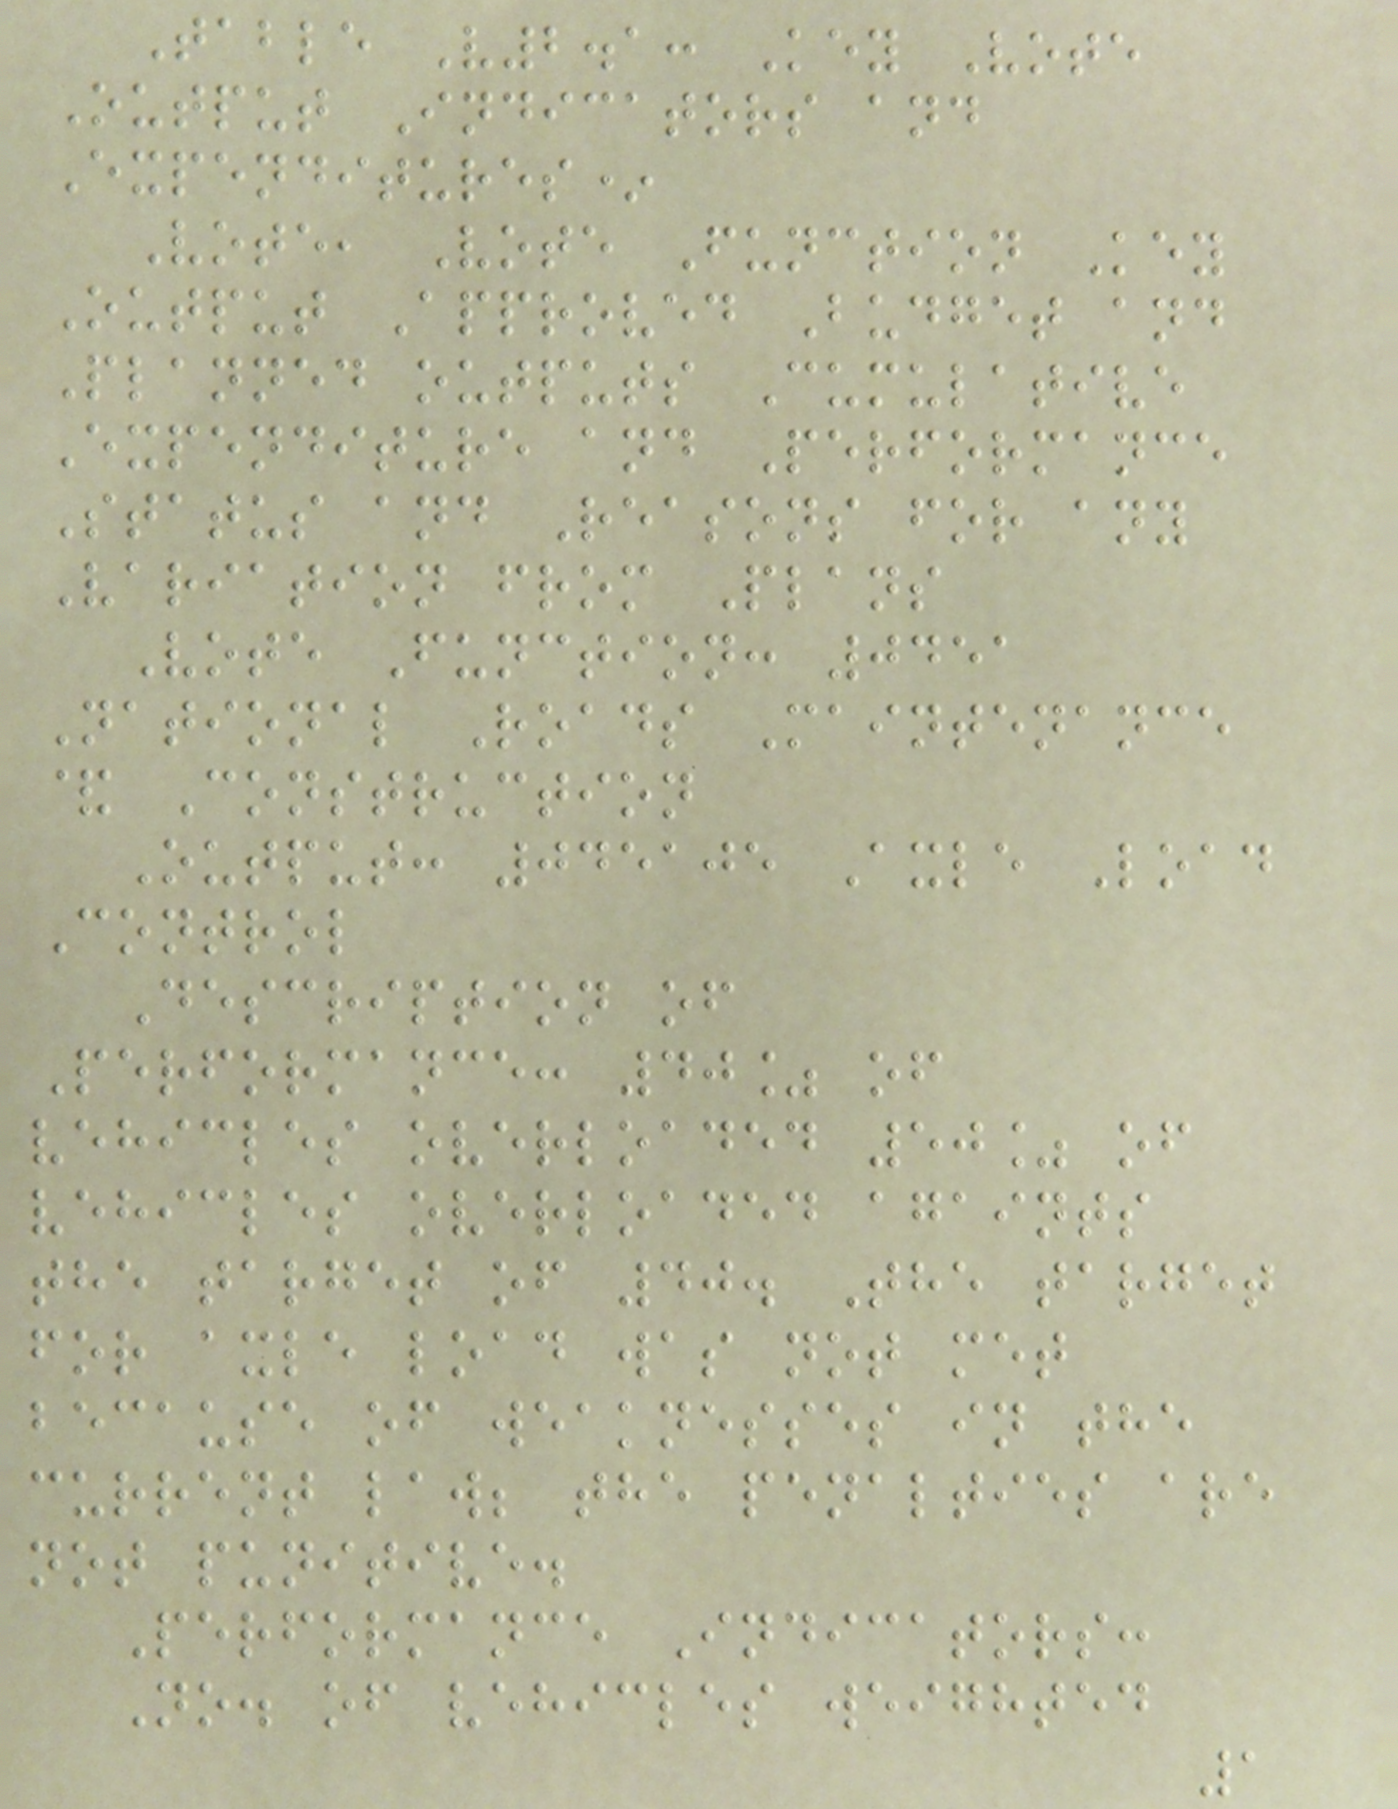Table V2.1: Key Vote
Output Indicators and
Expenditures*
Vote, Vote Function Key
Output Approved Budget and
Planned outputs Cumulative
Expenditure and Performance
Status and Reasons for any
Variation from Plans
Vote Function: 0451
National Roads Maintenance
& Construction
Output: 045105 Axle Load
Control
Description of
Performance: 40% of
vehicles overloaded 50% of
vehicles overloaded againts
the target of 40. The target
for axle load was not met
because of weaknesses in the
current law; the penalties are
not punitive.
Performance Indicators:
No. of vehicles weighted
1
